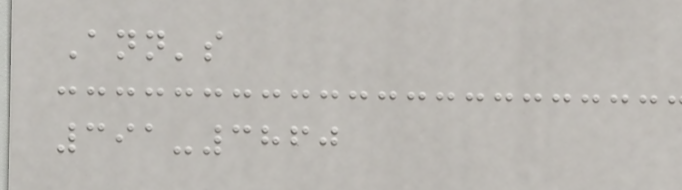Ann's
391-3860
